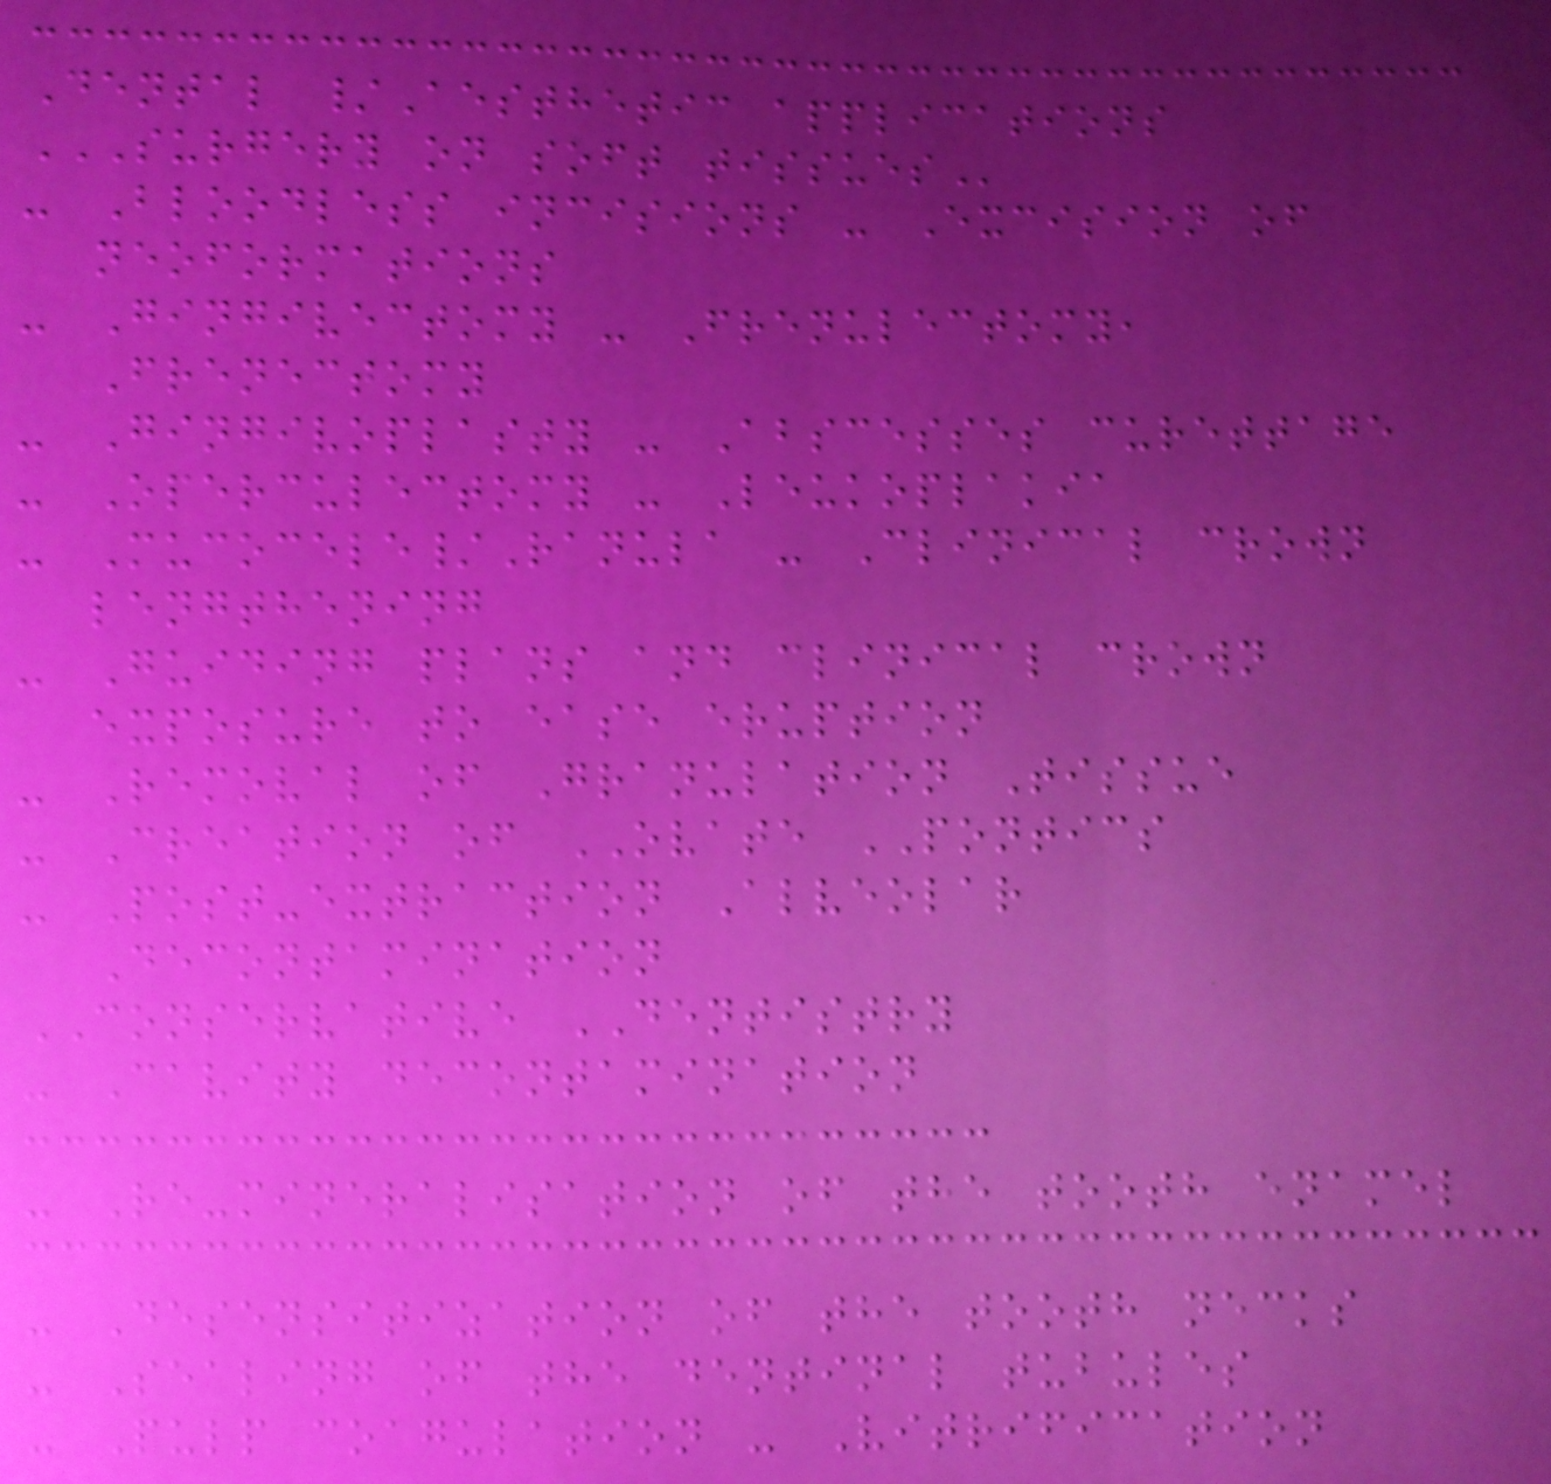Dental /Aesthetic applications
SURGERY ON SOFT TISSUES
- Bloodless incisions - Excision of
neoformations
- Gingivectomy - Frenulectomy,
Frenectomy
- Gingivoplasty - Abscesses curettage
- Operculectomy - Leukoplakia
- Mucocele/Ranula - Clinical crown
lengthening
- Guiding plans and clinical crown
exposure to ease eruption
- Removal of Granulation Tissue
- Creation of OVATE PONTICS
- Post-extraction Alveolar
Decontamination
CONSERVATIVE DENTISTRY
- Cavity decontamination
- Re-mineralisation of the tooth enamel
- Desensitization of the tooth necks
- Sealing of the dentinal tubules
- Pulp coagulation - Vitrification
